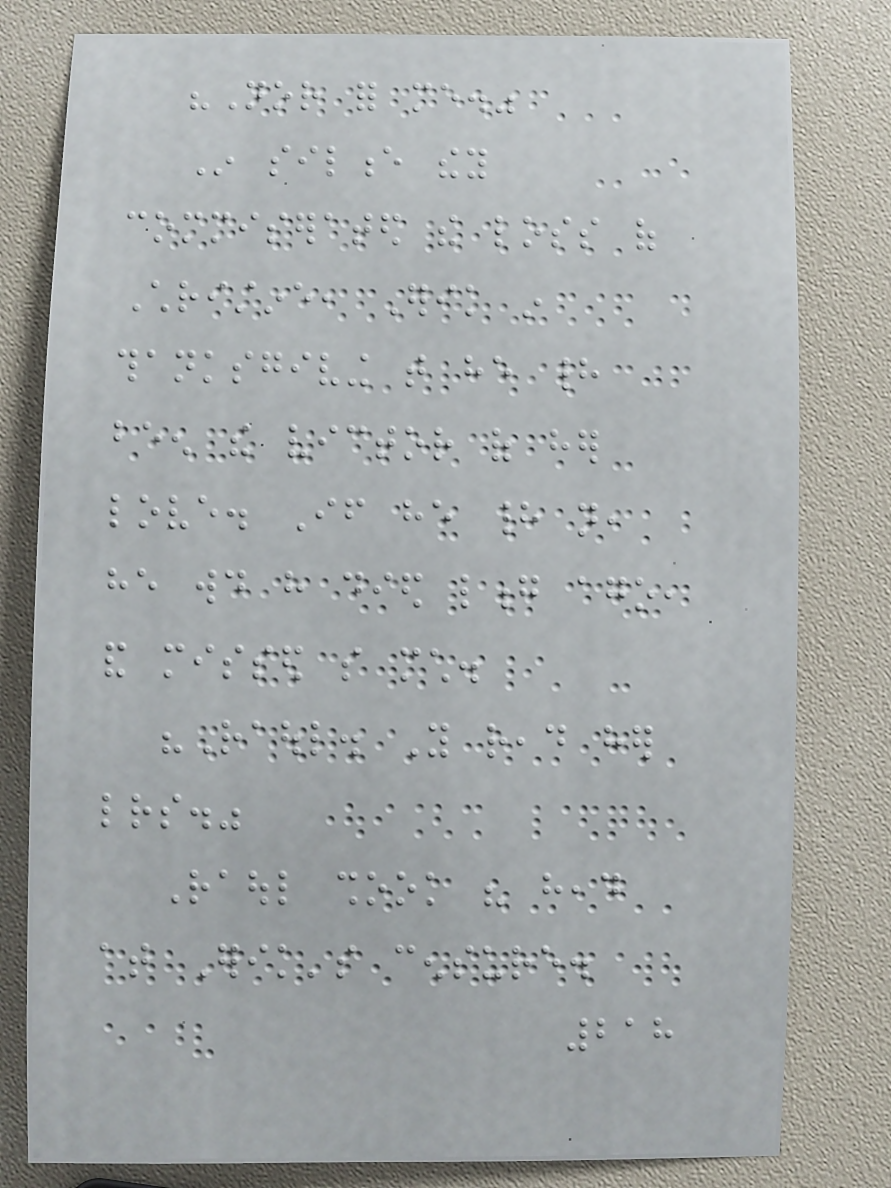"Nor for me."
In silence they
commiserated the loss of
Christine, Erik in
thanksgiving that he had
been the victor of her
love. If he had not,
he would have died long ago,
and missed so much.
"Raoul. You read her
letters."
Raoul shook his head
at Erik's censure.
218
